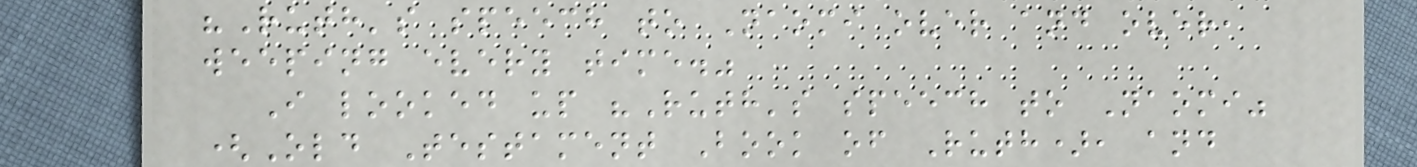"Ruth's speech to Naomi over and over,
weeping every time."
I looked up "Ruth's speech to Naomi"
(Old Testament Book of Ruth), and
